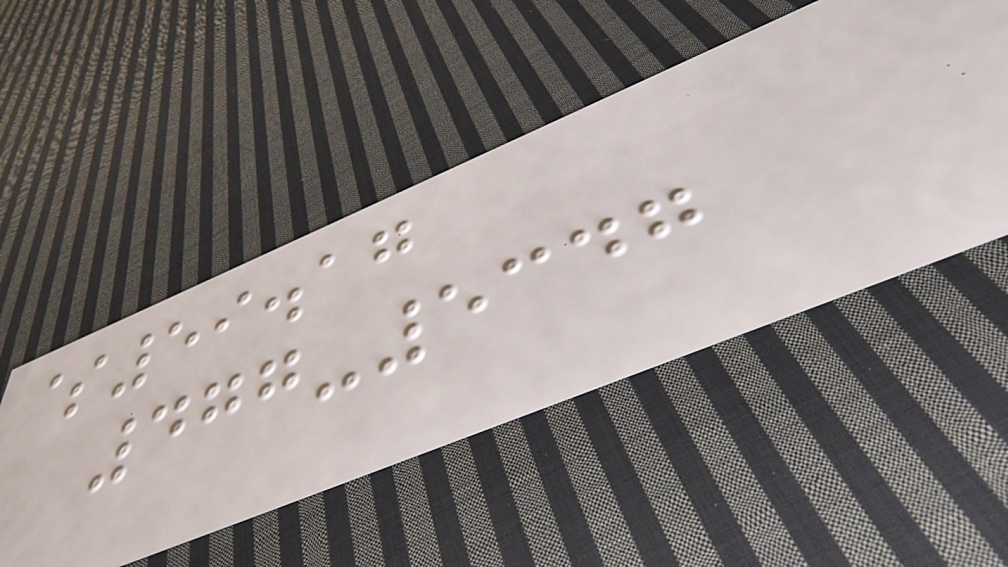$59.17
477-5347
